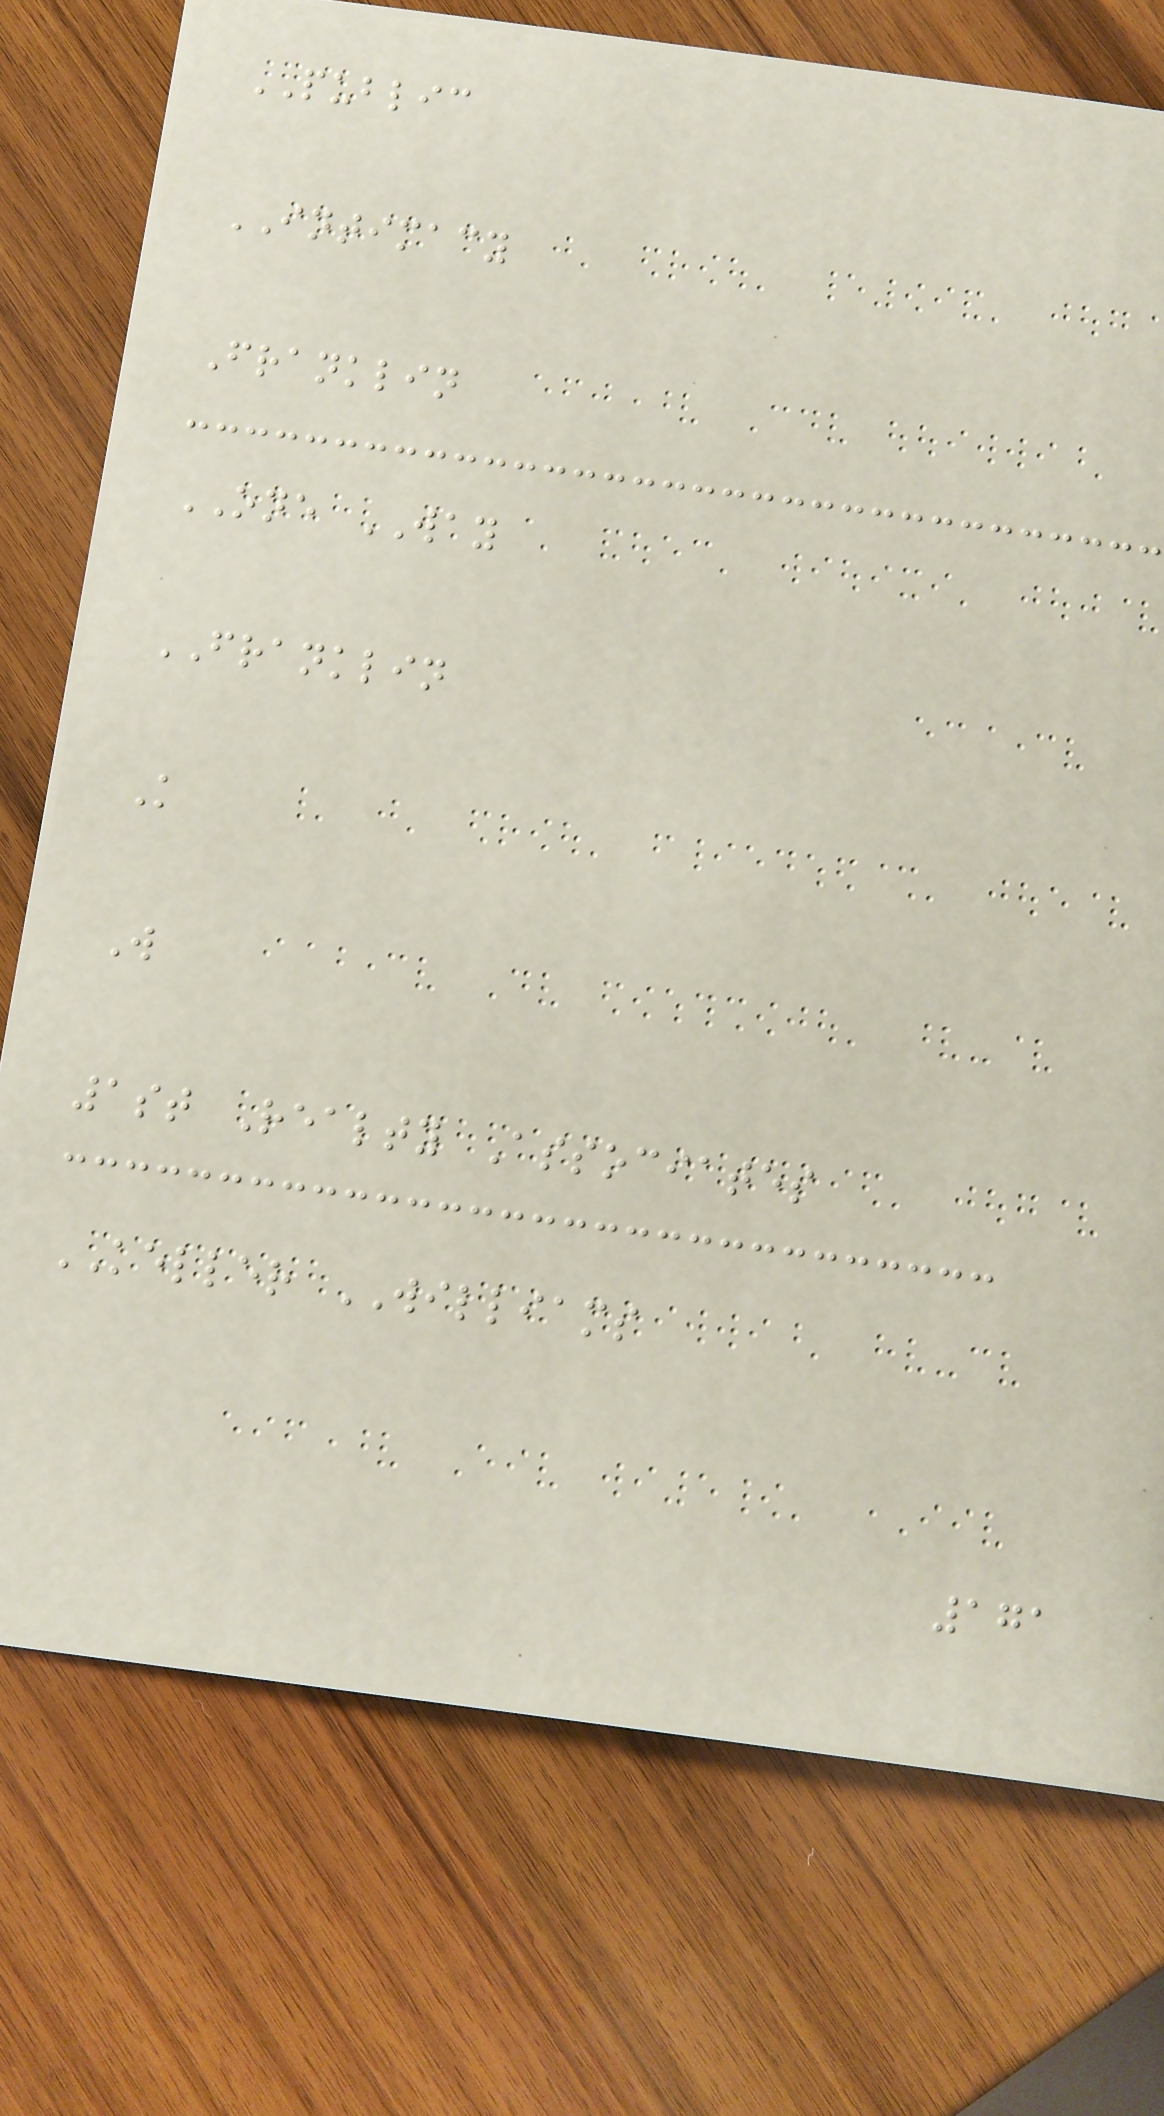PUBLIC
INTIMACY
Franklin
ONE WAY
FRANKLIN
K
W
1st Realty Associates
KELLER WILLIAMS
171
